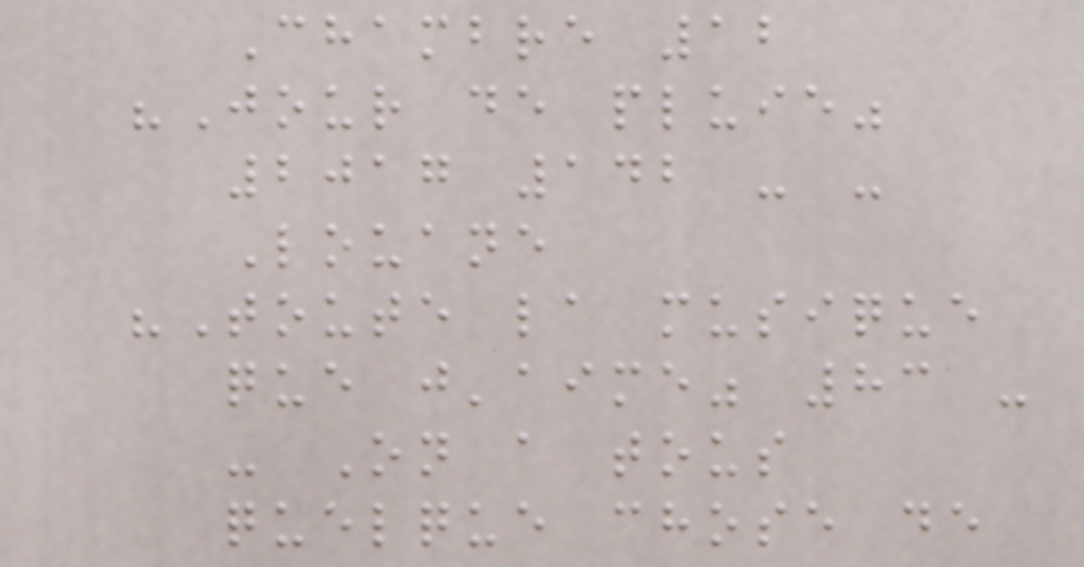Chambre 12
"Jour de pluie"
2017 142 - -
Louane
"Toute la musique
que j'aime" 83 -
- On a tous
quelque chose de
